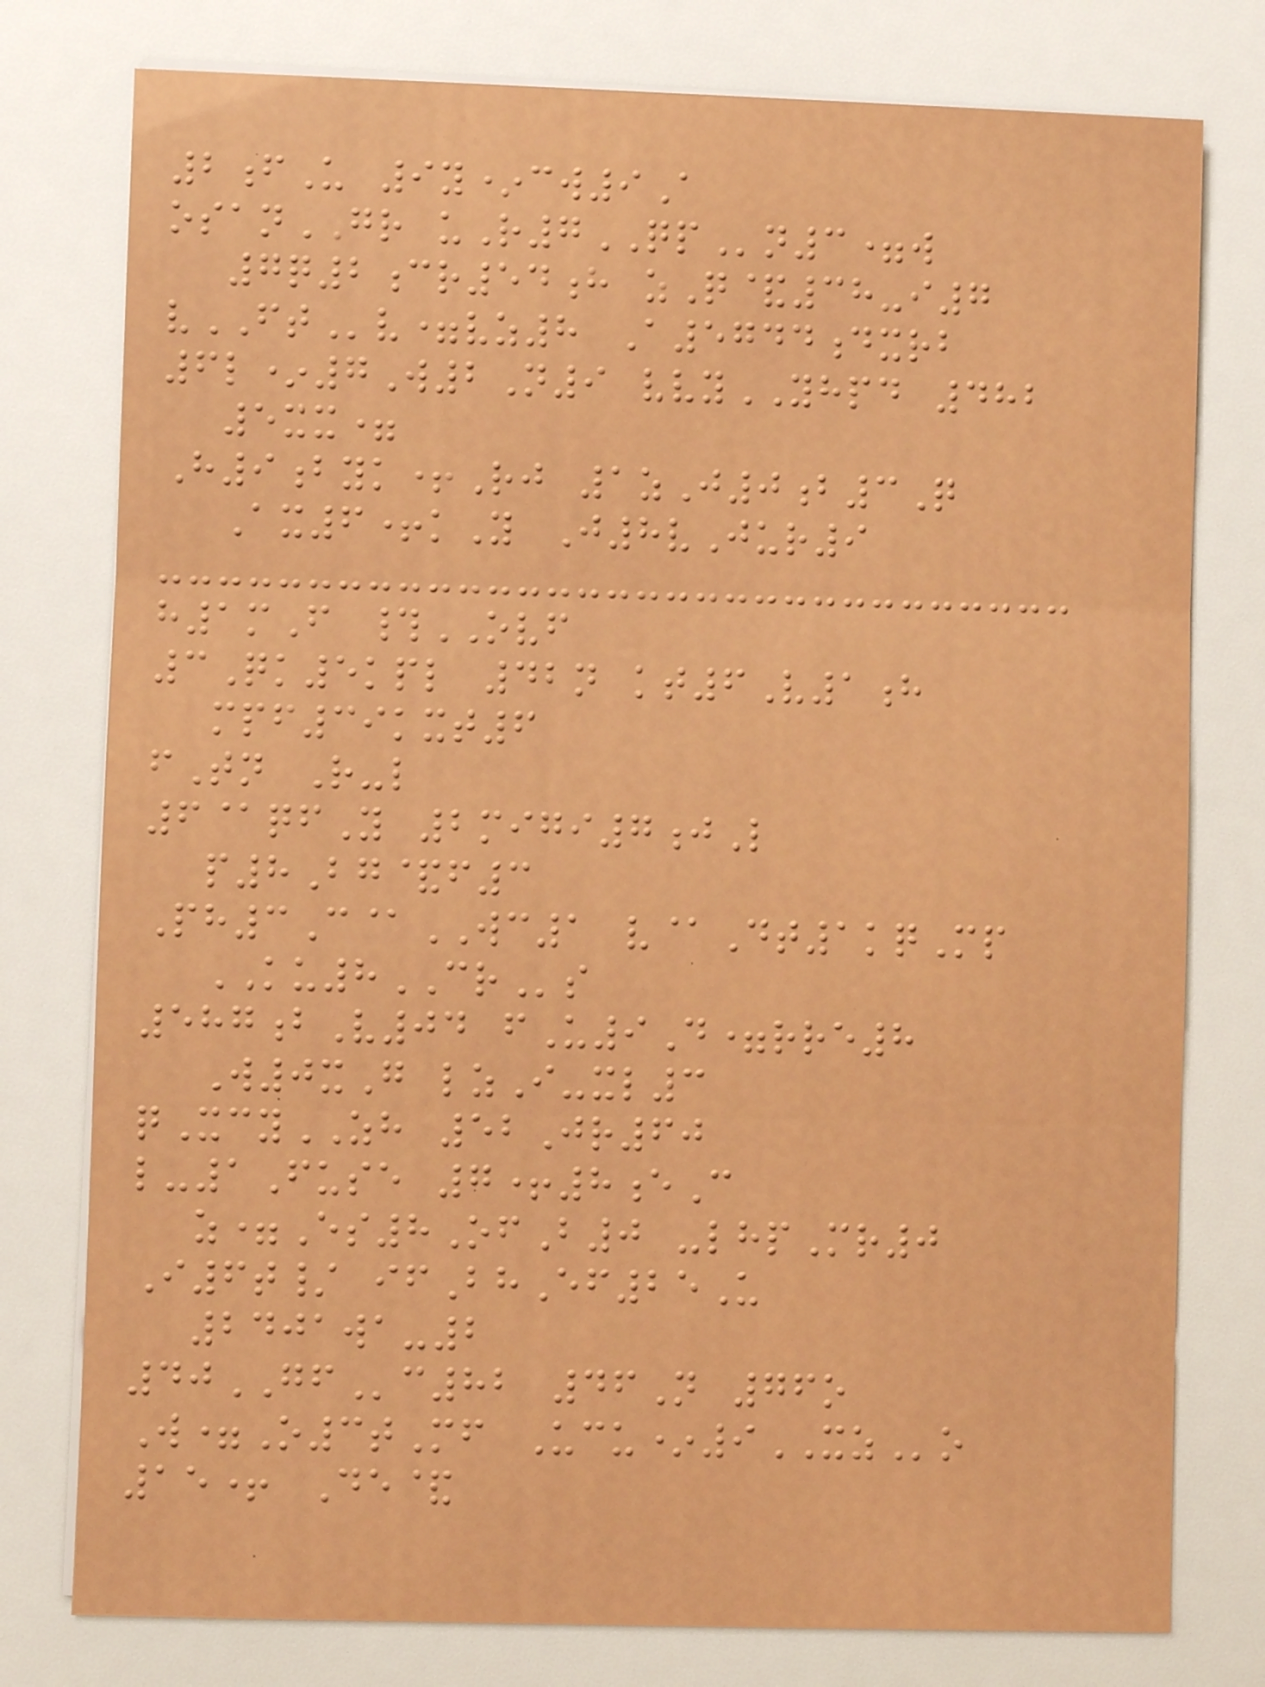2fU 9y*cw9A
osanGR uR7QPn3=w
7q2cr54h zQ&38-i7
vFTv=vz8 A5744dxrb
6l*7W2N9 vvyYHPD 482
5xx=
H9byk+Rj 1zJ0b3Q
Ax6+kY J8vJur9
h1mF #OVF
3Qk5kpl 42n kt6V1h
mpf39kxt6
fTn R-l
6@qfY 2migi7jL
p8Bg&f3
Ph3C@WC1 v@Dt1kqMp
KU8CRs
587bV04 fU9D=rre8
W0xG lzI-xl3
qXcyZH 52Jr60
l-1Fuse 7+8eC
z=Es8OfB0 -lhpMr0
I6t/ ifBhEf25U
2401wa-2
40GFc82 46N 76o
W=O3tMf Ucu*9XZo
15+ De&
